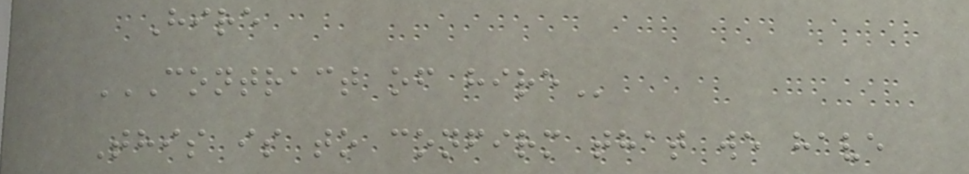Hire
CONTRACT OF HIRE
This is to confirm that we have
